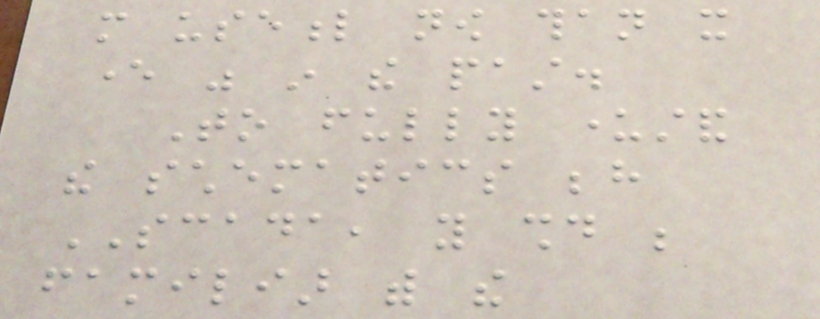more useful now than it
ever was in the past.
To fully understand
the schematics behind
SCADA, you should be
familiar with the
